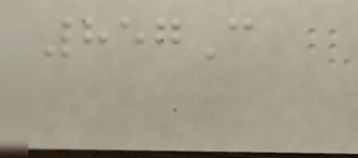857C
